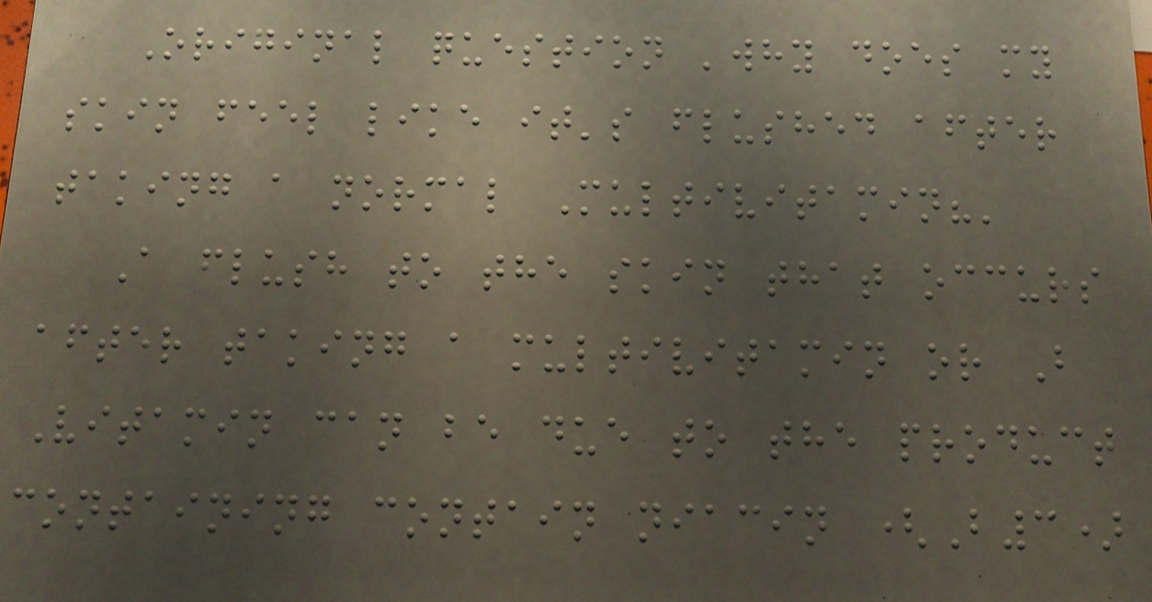Original question 'why does my
skin feel like it's flushed after
taking a normal Multivitamin?'
A flush to the skin that occurs
after taking a multivitamin or B
Vitamin can be due to the product
containing contain niacin (B3)
